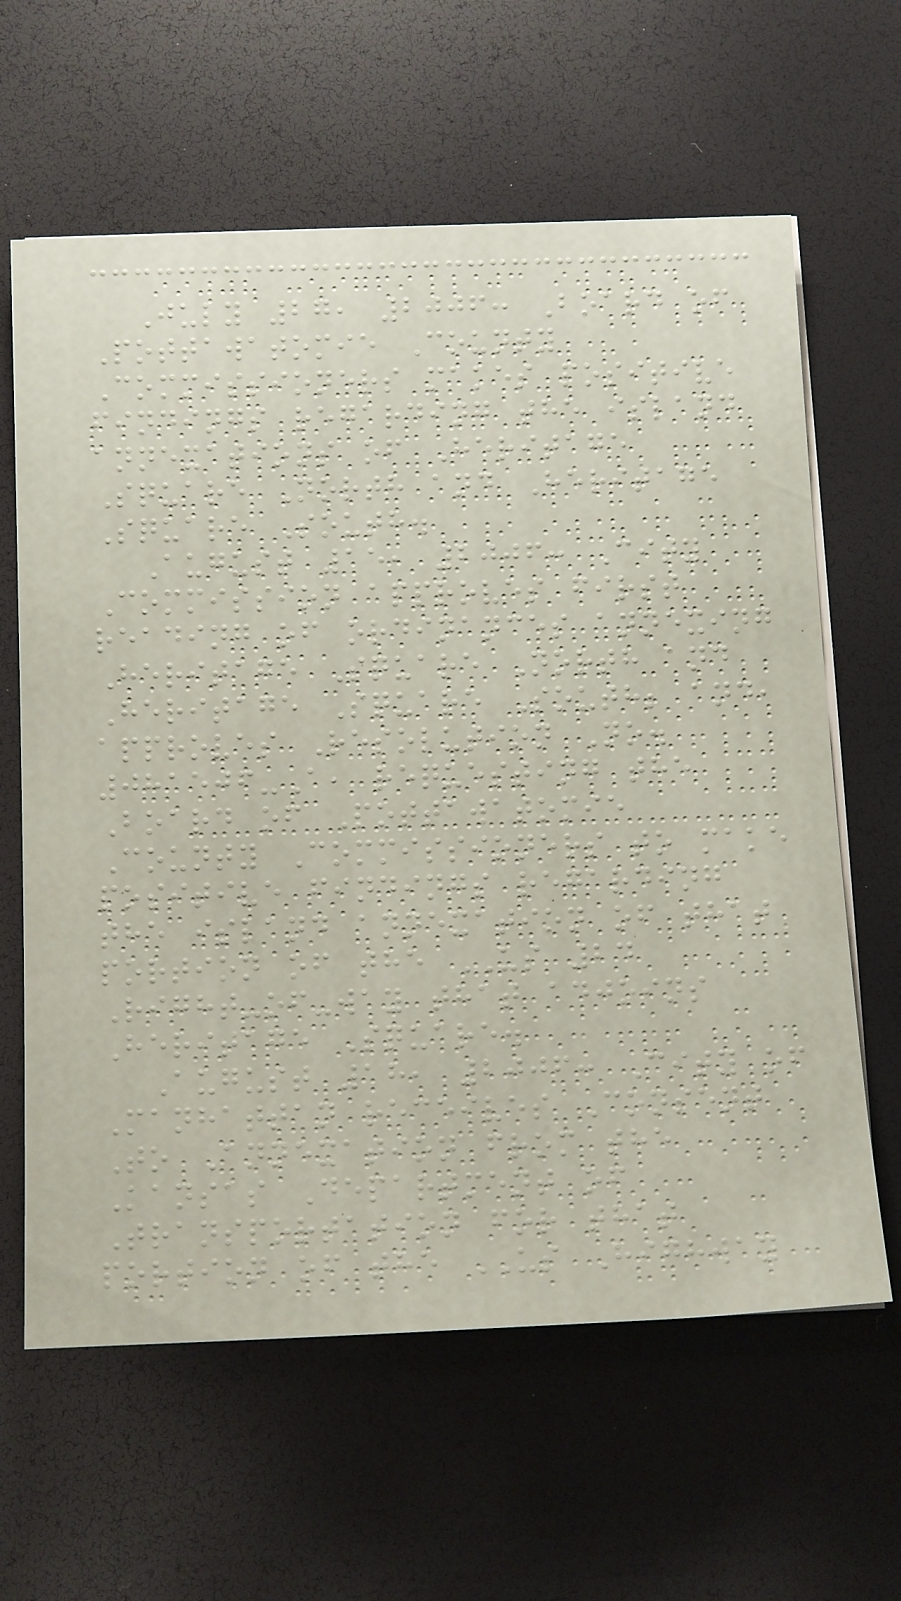July 27, 2006: Board of
Pottawatomie County
Commissioners makes positive
findings regarding the island
annexations of Heritage
Square North and Heritage
Square South.
August 15, 2006: City
Commission approves first
reading of ordinances annexing
Heritage Square North and
Heritage Square South; and,
approves Resolution No.
081506-A, requesting the
Board of Pottawatomie
County Commissioners to make
positive findings regarding
the island annexation of that
portion of the US 24
Right-of-way that adjoins
Heritage Square.
August 18, 2006: City of
Manhattan receives Consent
To Annexation from the
Kansas Department of
Transportation for that
portion of the US Highway
